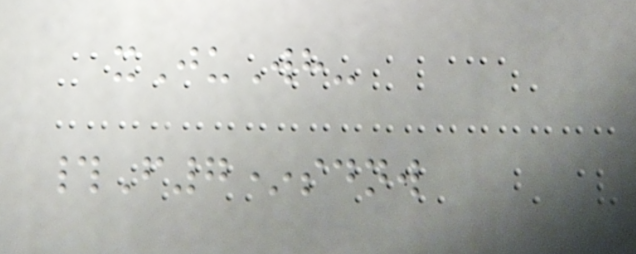xJuWh-
#F7*sdnw
